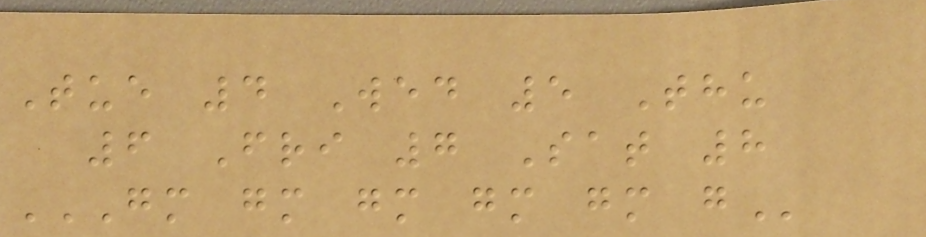Tue 4 Wed 5 Thu
6 Fri 7 Sat 8
GM GM GM GM GM G
